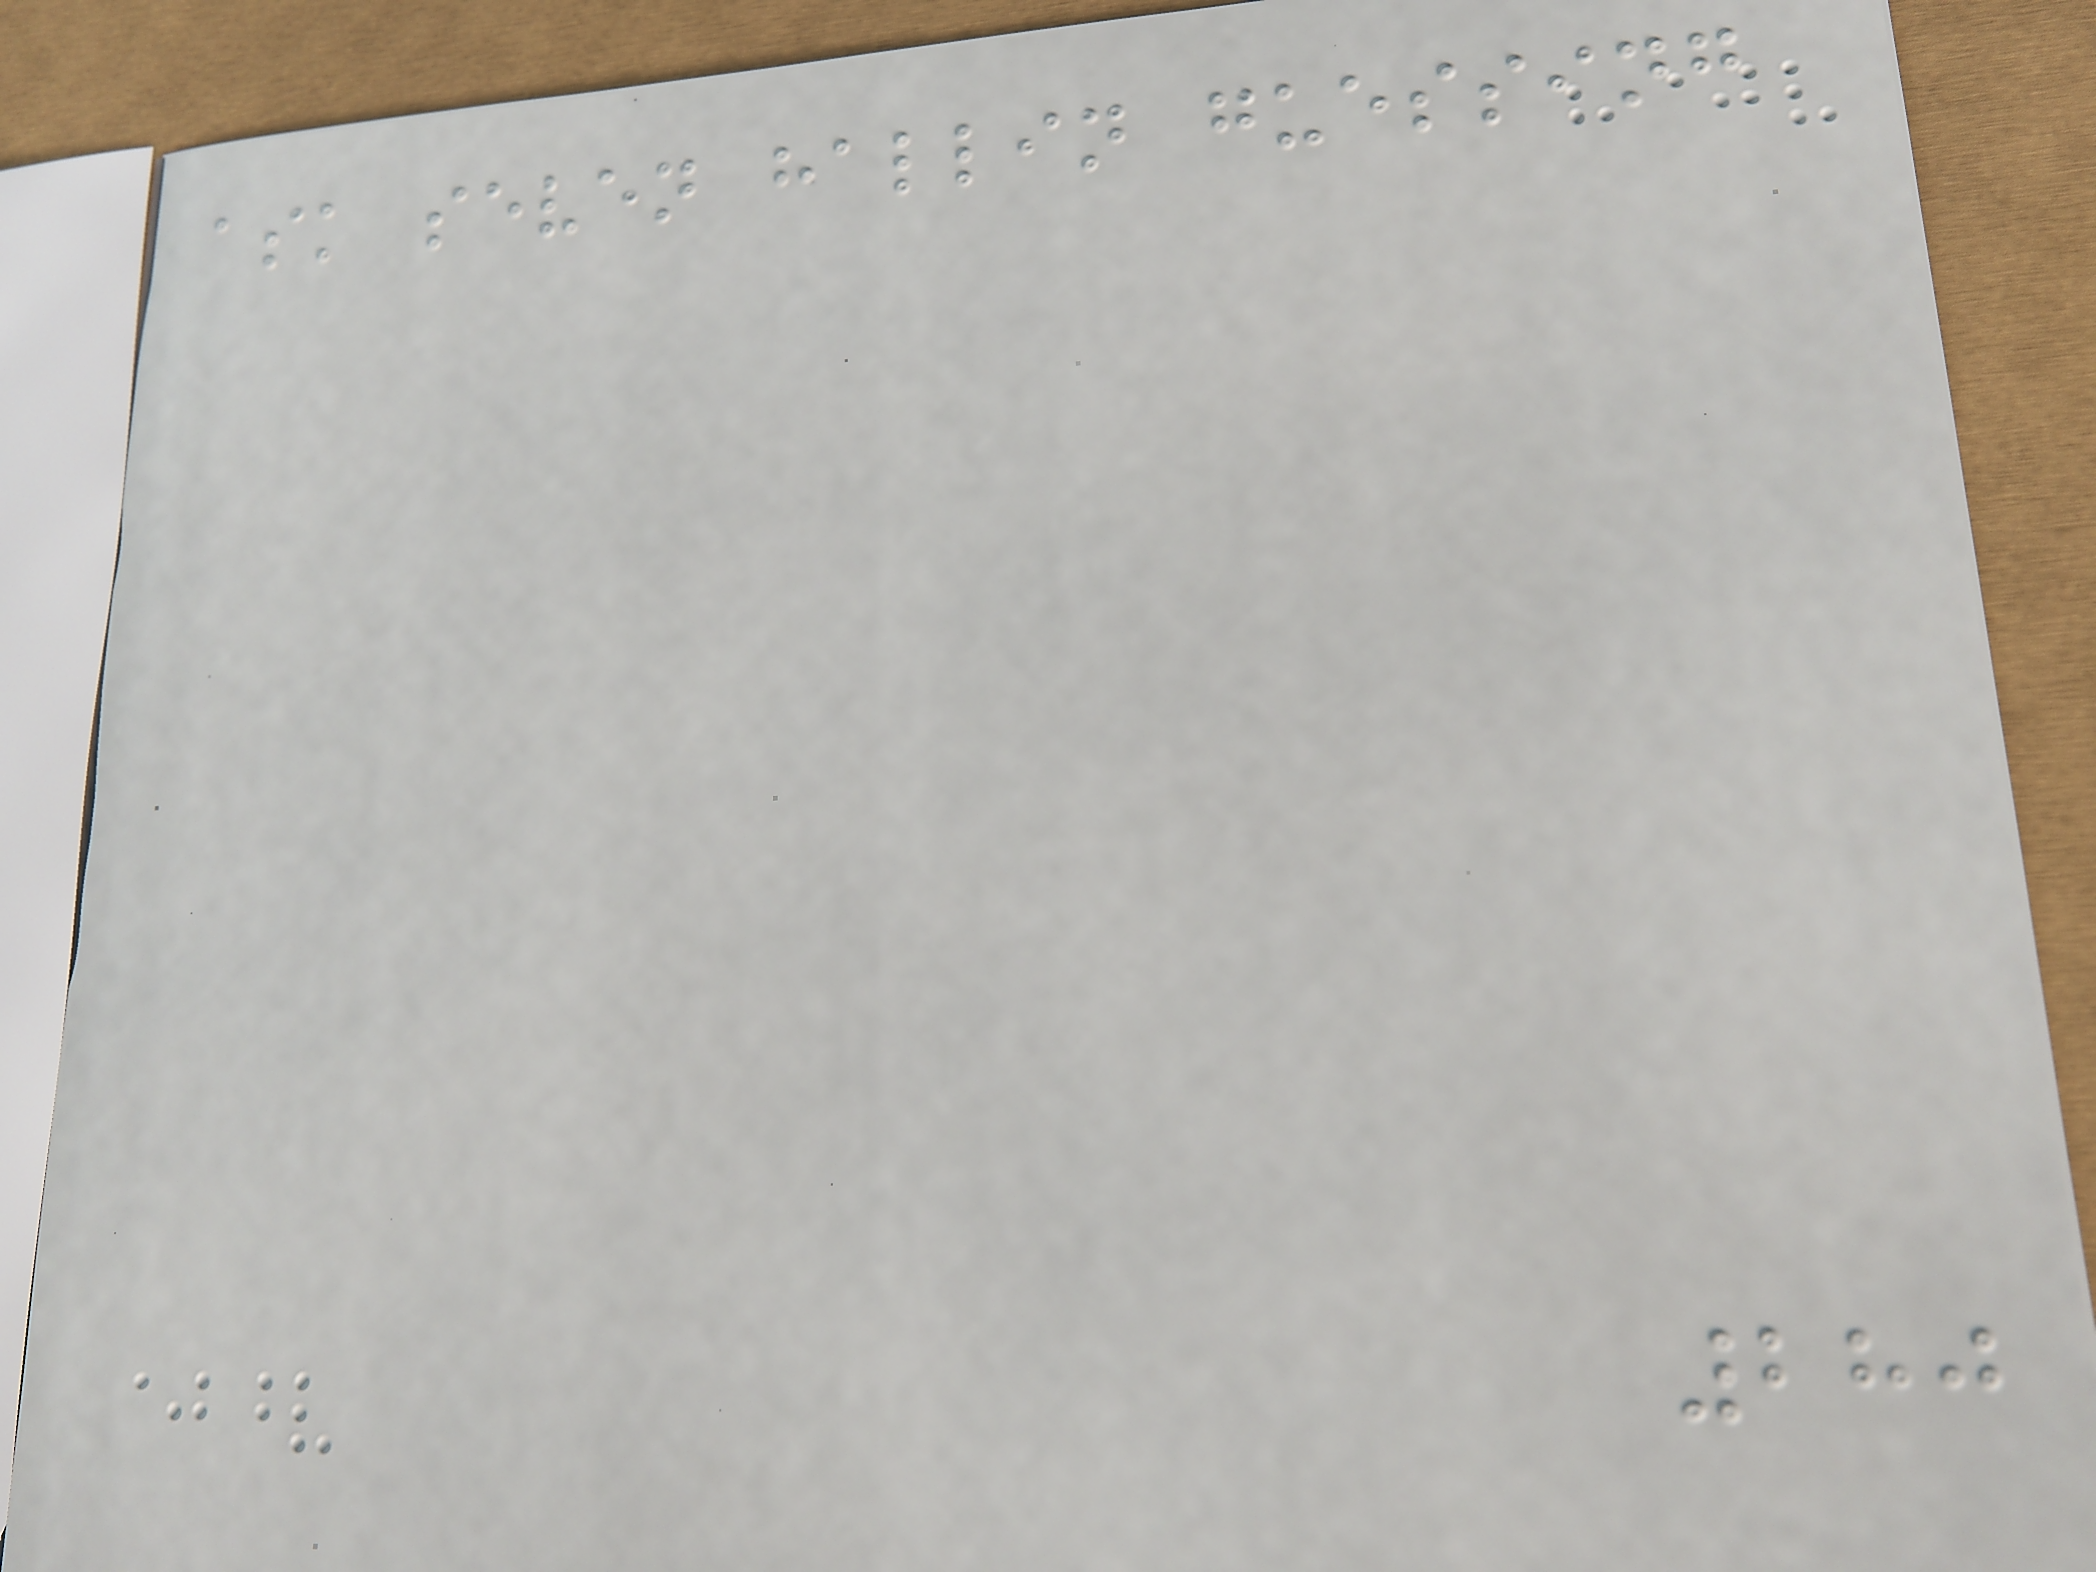ask seven hallin guessing
280
